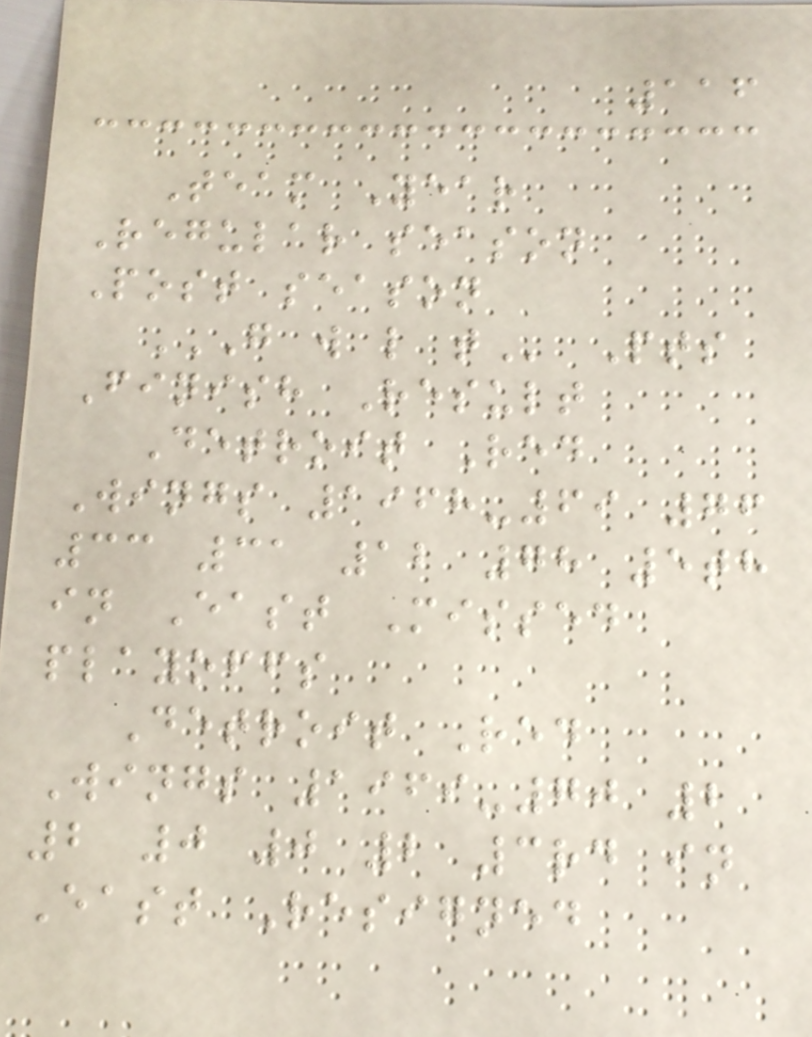116
Team Year
Regular season
Post season
G W L T Pts
Finish Result
Detroit Red
Wings 1968-69 76
33 31 12 78 5th
in East Missed
playoffs
Detroit Red
Wings 1969-70 2
2 0 0 2 3rd in
East Resigned
